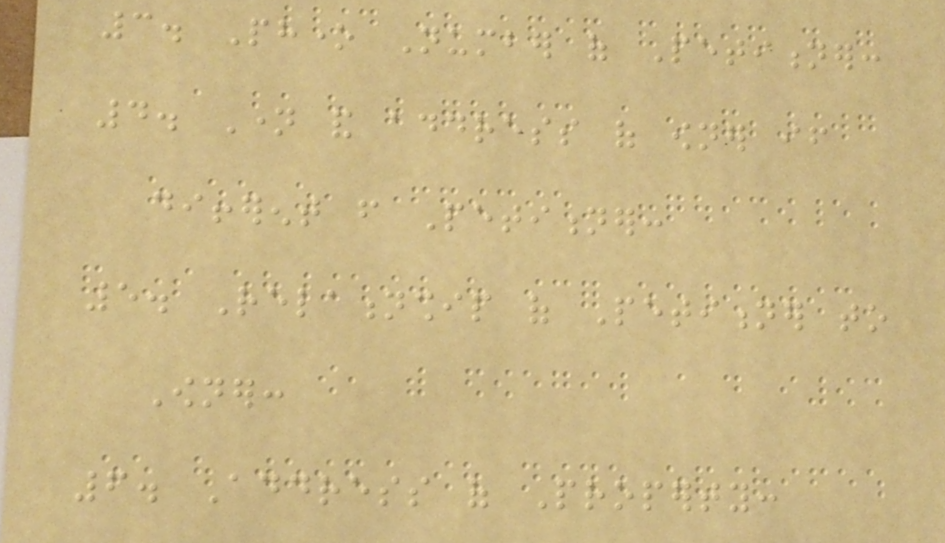3. Phone Number of Petitioner:
4. Name and address of owner if
different from Petitioner:
5. Relationship of Petitioner to
Owner:
6. Address of Property:
